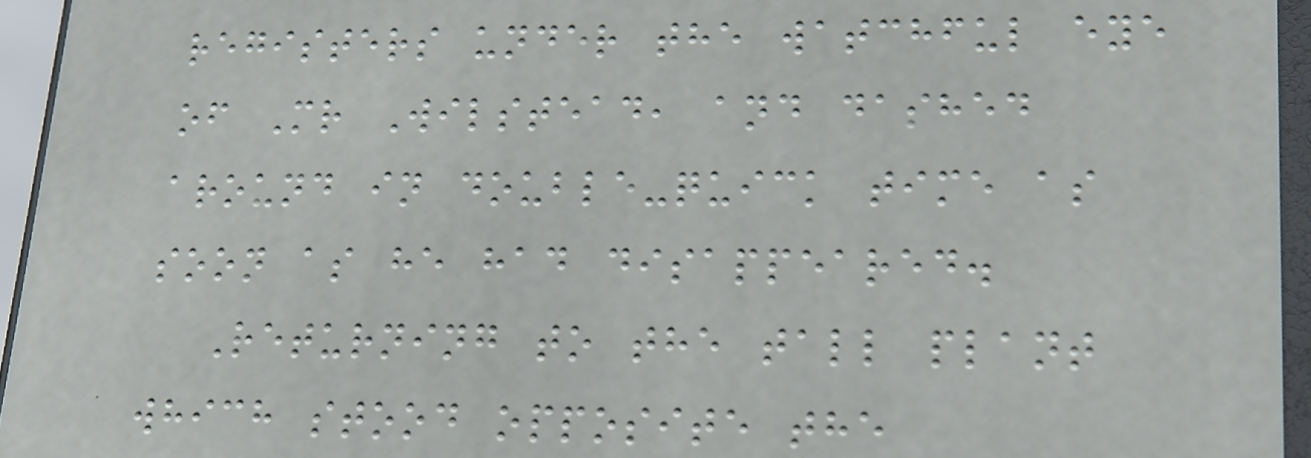registers under the watchful eye
of Mr Wilstead, and dashed
around in double-quick time as
soon as he had disappeared.
Returning to the tall plant
which stood opposite the
